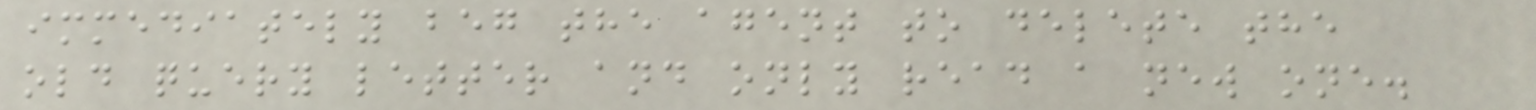immediately beg the agent to delete the
old query letter and only read a new one.
